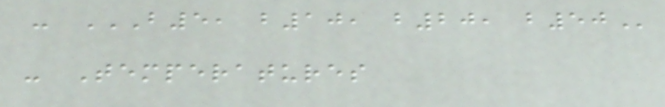- B5, B10, B20, B50
- Temperatures
